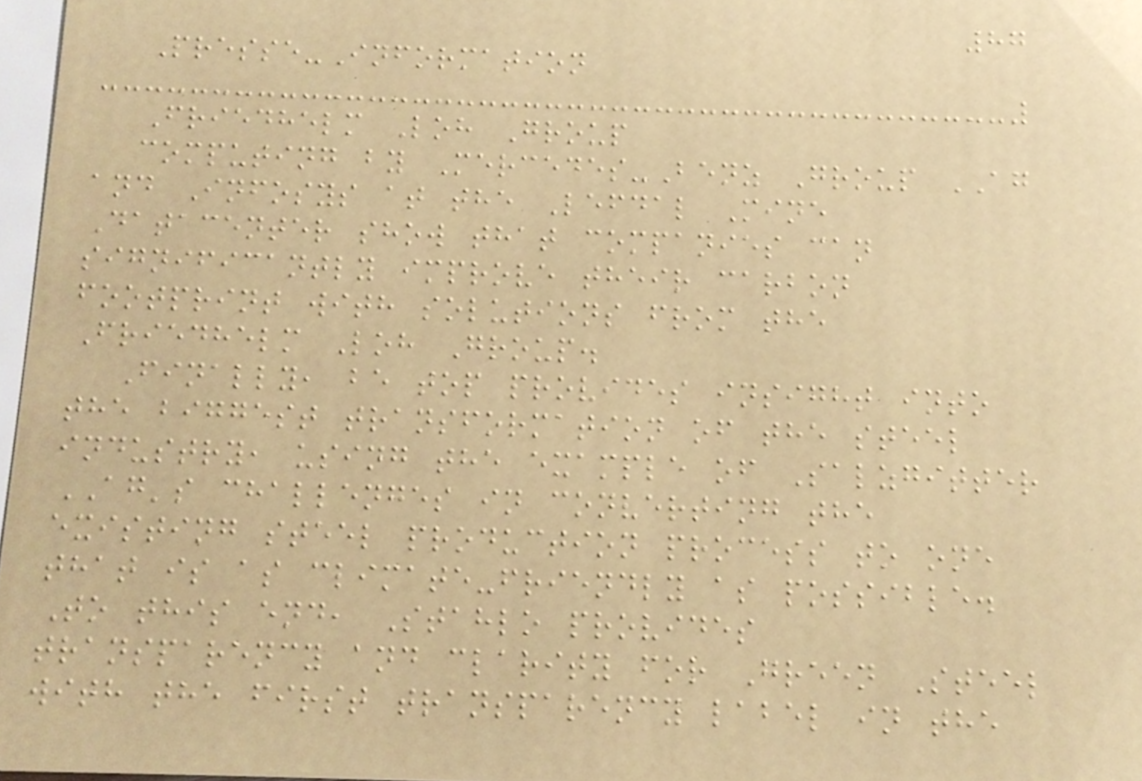87
Presse-Information
Friedhelm Loh Group
computing by Mercedes-Benz Group AG
and Infosys at the Lefdal Mine
Datacenter show that companies can
significantly improve their carbon
footprint with solutions from the
Friedhelm Loh Group.
Finally, be top provides insight into
the biggest transformation of the steel
industry, using the example of Salzgitter
AG's challenges in converting the
existing steel production process to one
that is as climate-friendly as possible.
To this end, Stahlo provides
transparency and clarity for Green Steel
with the first transparency label in the
